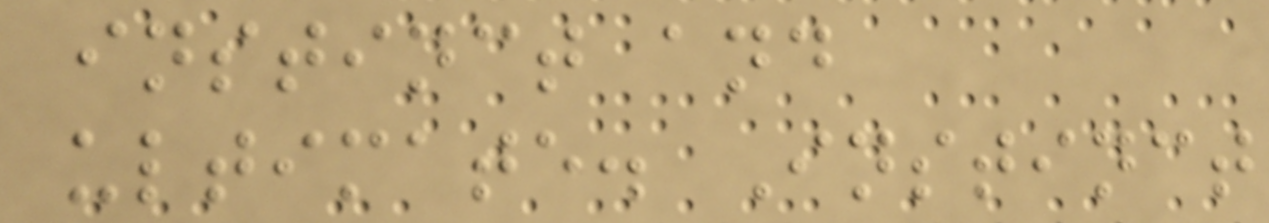instinct and
ultimate. Instinct
